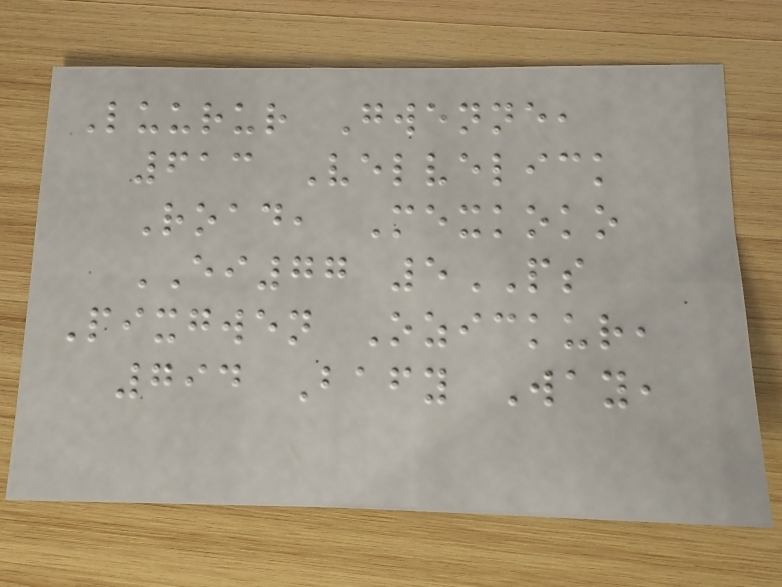Luurur Gwenne,
613 Velvelick
Road, Mexkoko
EI77 5PS
Pixgwen Ozickur,
794 Bafy Way,
